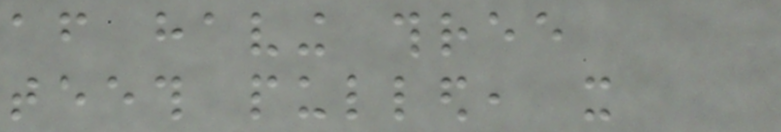after having three
teeth pulled, it
